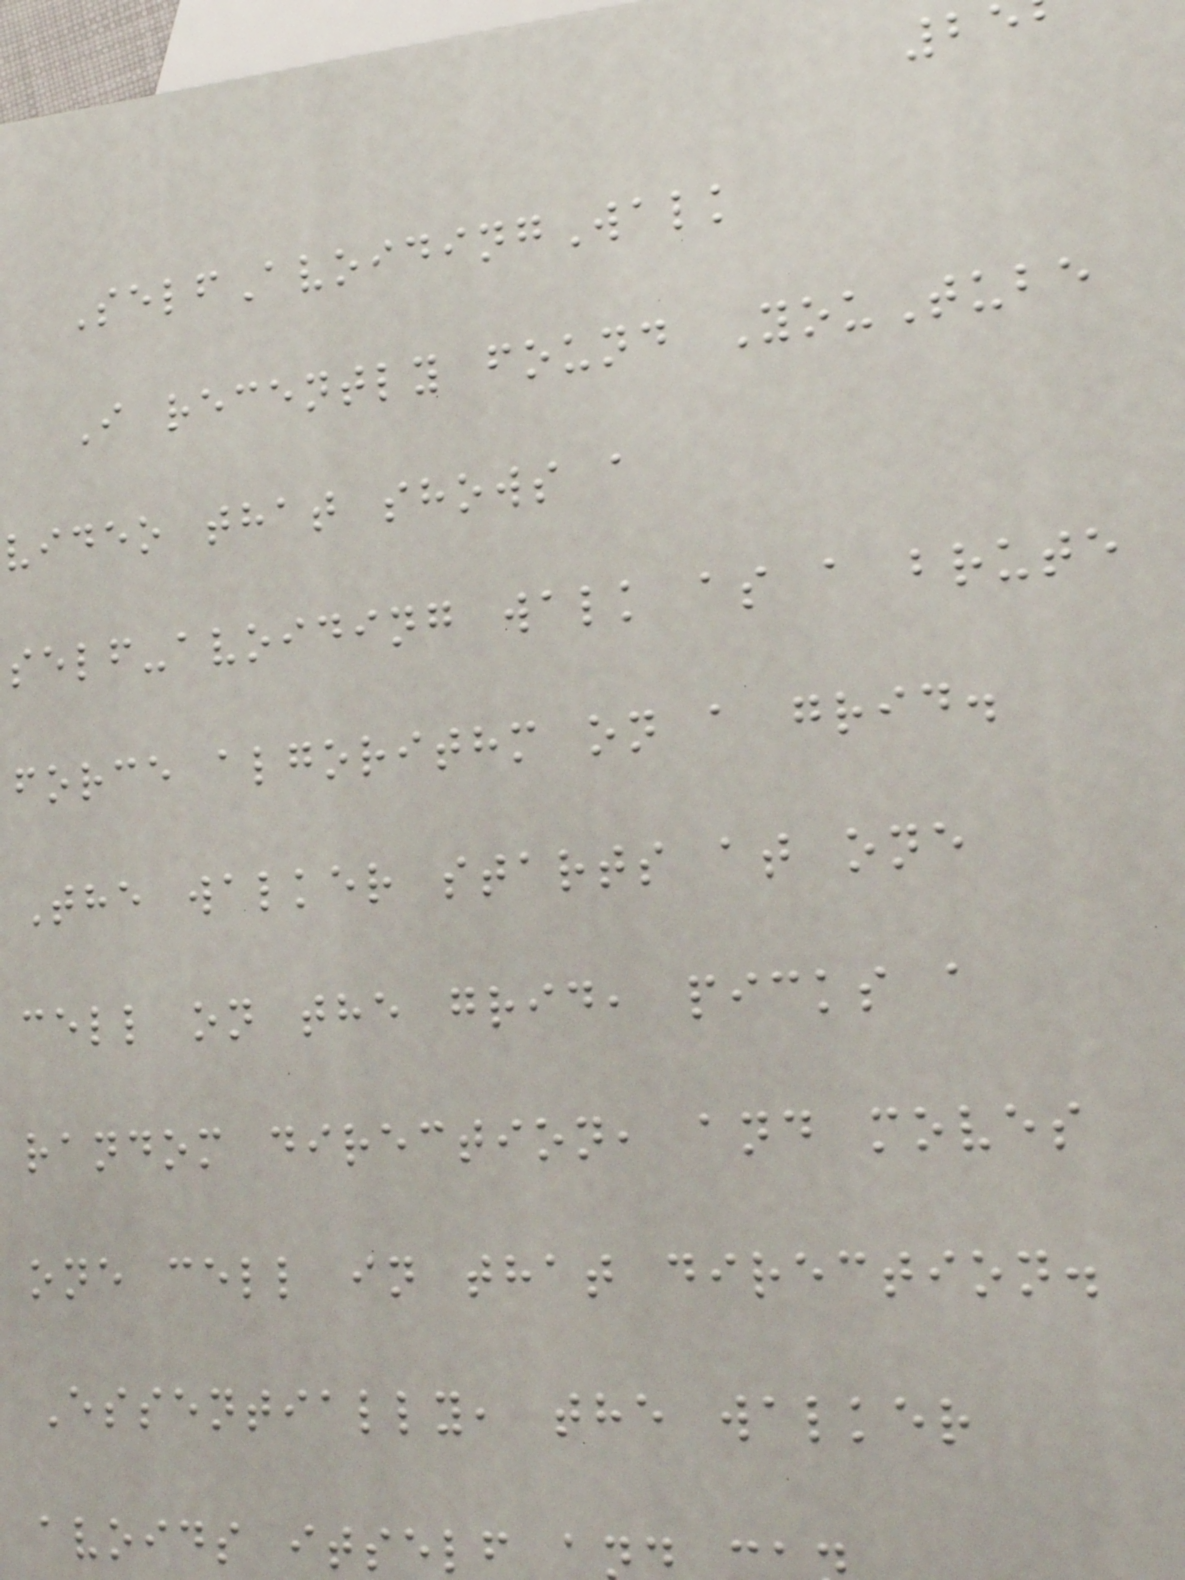SelfAvoidingWalk
I recently found YouTube
video that shows a
self-avoiding walk as a brute
force algorithm on a grid.
The walker starts at one
cell on the grid, picks a
random direction, and moves
one cell in that direction.
Essentially, the walker
avoids itself a
